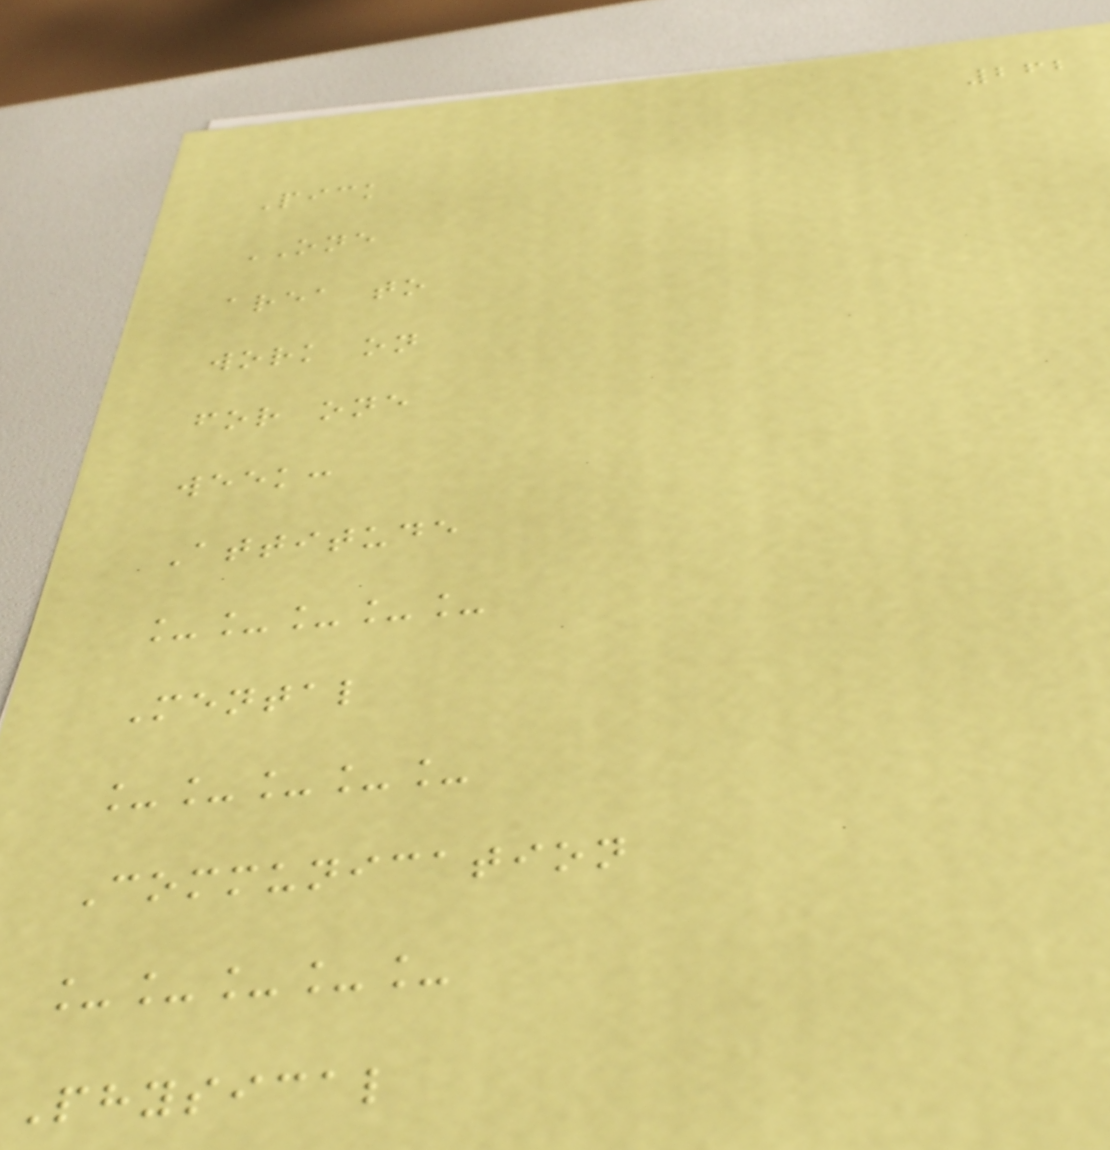262
Pick
ONE
area to
work on
for one
week:
Attitude
_____
Mental
_____
Communication
_____
Physical
